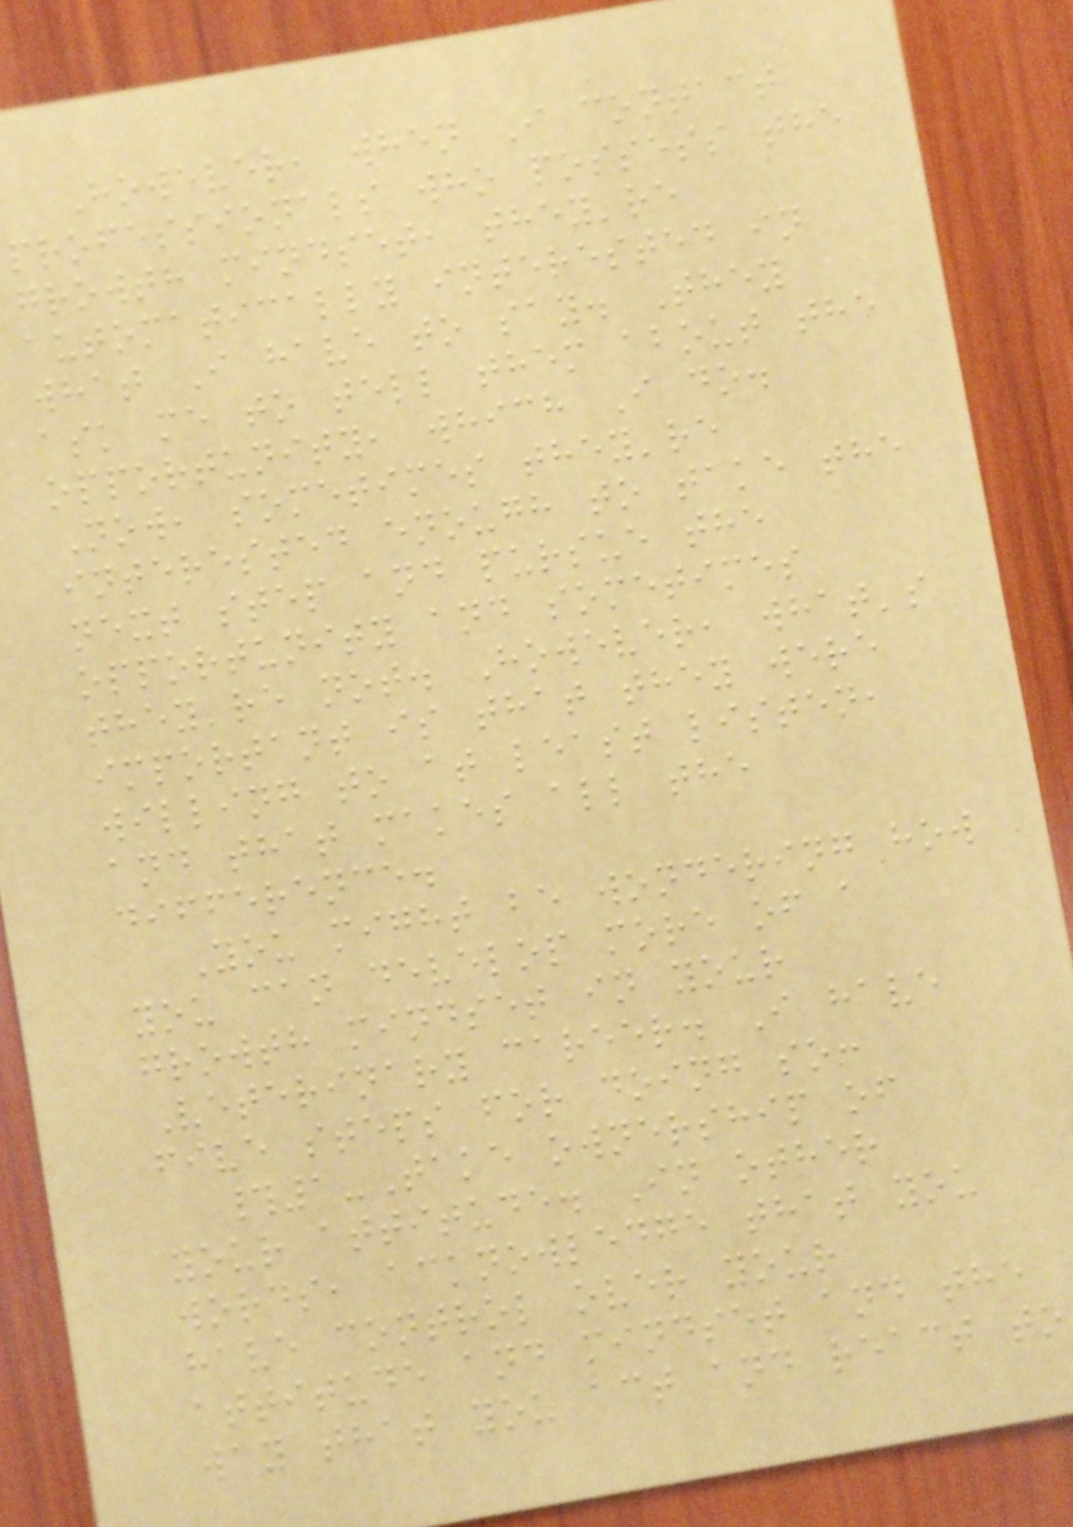However, when I contact
professionals who possess the
growth mindset, they're
automatically interested in
what I have to say. They
ask me to tell them about the
opportunity, which I do.
Now, sometimes they're
interested enough to take the
next step and pursue the
opportunity and sometimes
they're not. However, what's
important is that they were
willing to at least listen,
and that makes all the
difference.
You might be wondering how
you can develop more of a
growth mindset in your
Veterinary career. I have
five steps for doing so:
#1-Take ownership of
your attitude. In other
words, acknowledge that you
have control over your
attitude and mindset and the
way that you act and react to
